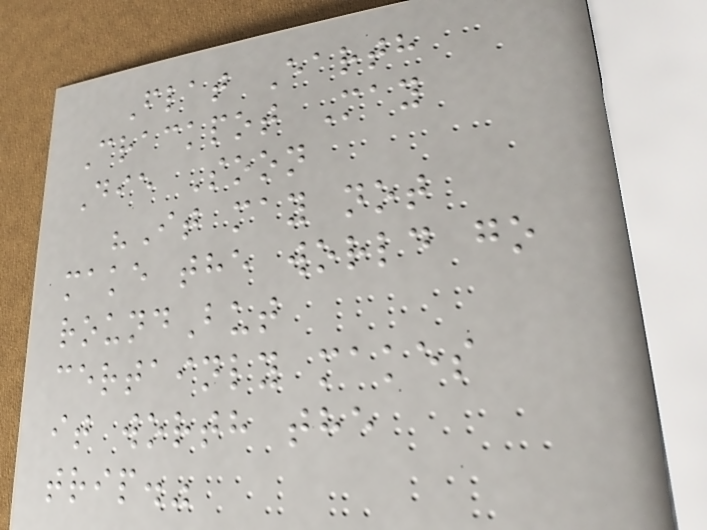Flat Earth
Crackpot May
Die Soon
"It may not
make the world go
roundBut
certainly makes
it worth the
trip."
